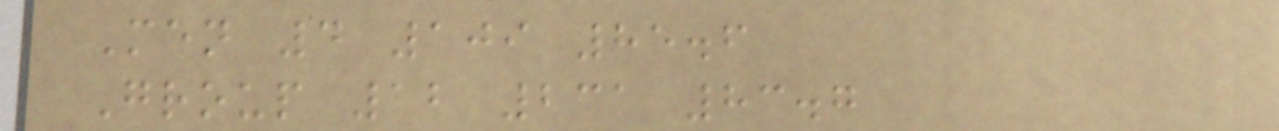Men 4 109 85.6
Group 12 231 83.7
